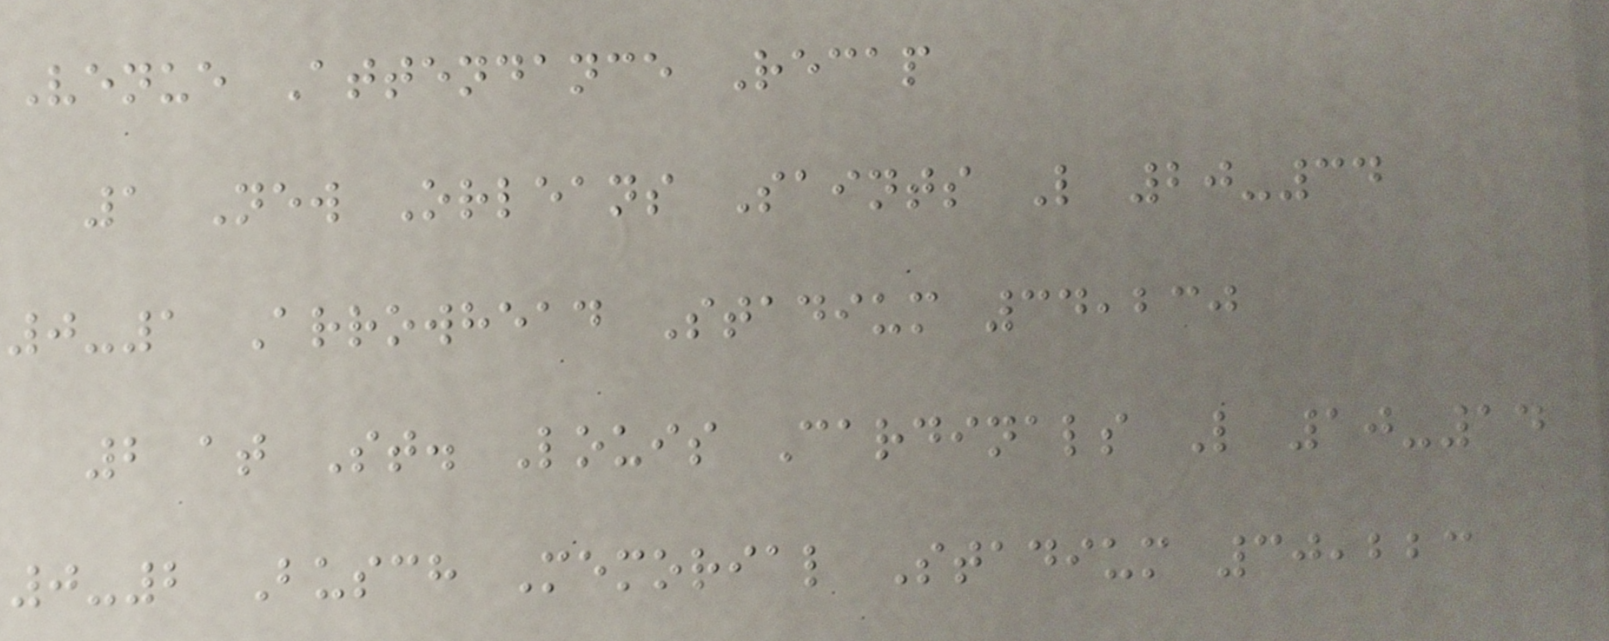Venue Attendance Recap
1 New Orleans Saints L 20-34
0-1 Arrowhead Stadium 34,230
2 at St. Louis Cardinals L 10-14
0-2 Busch Memorial Stadium 30,223
